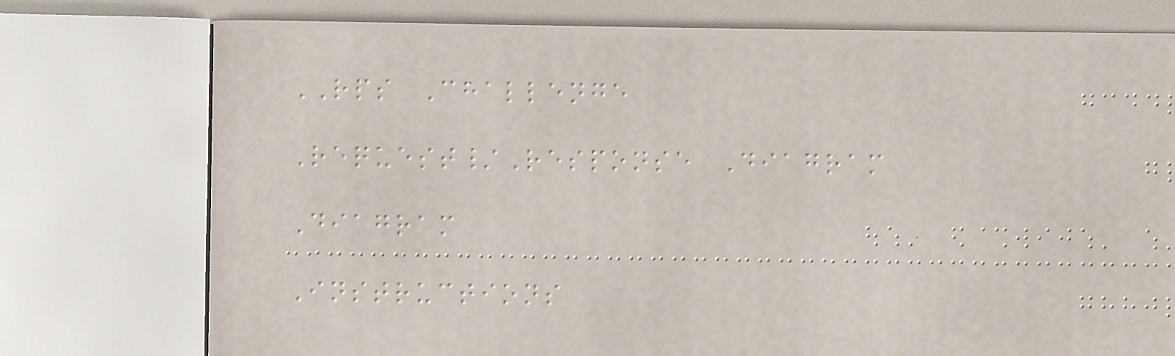RPS Challenge
Request/Response Diagram
Diagram
Instructions
